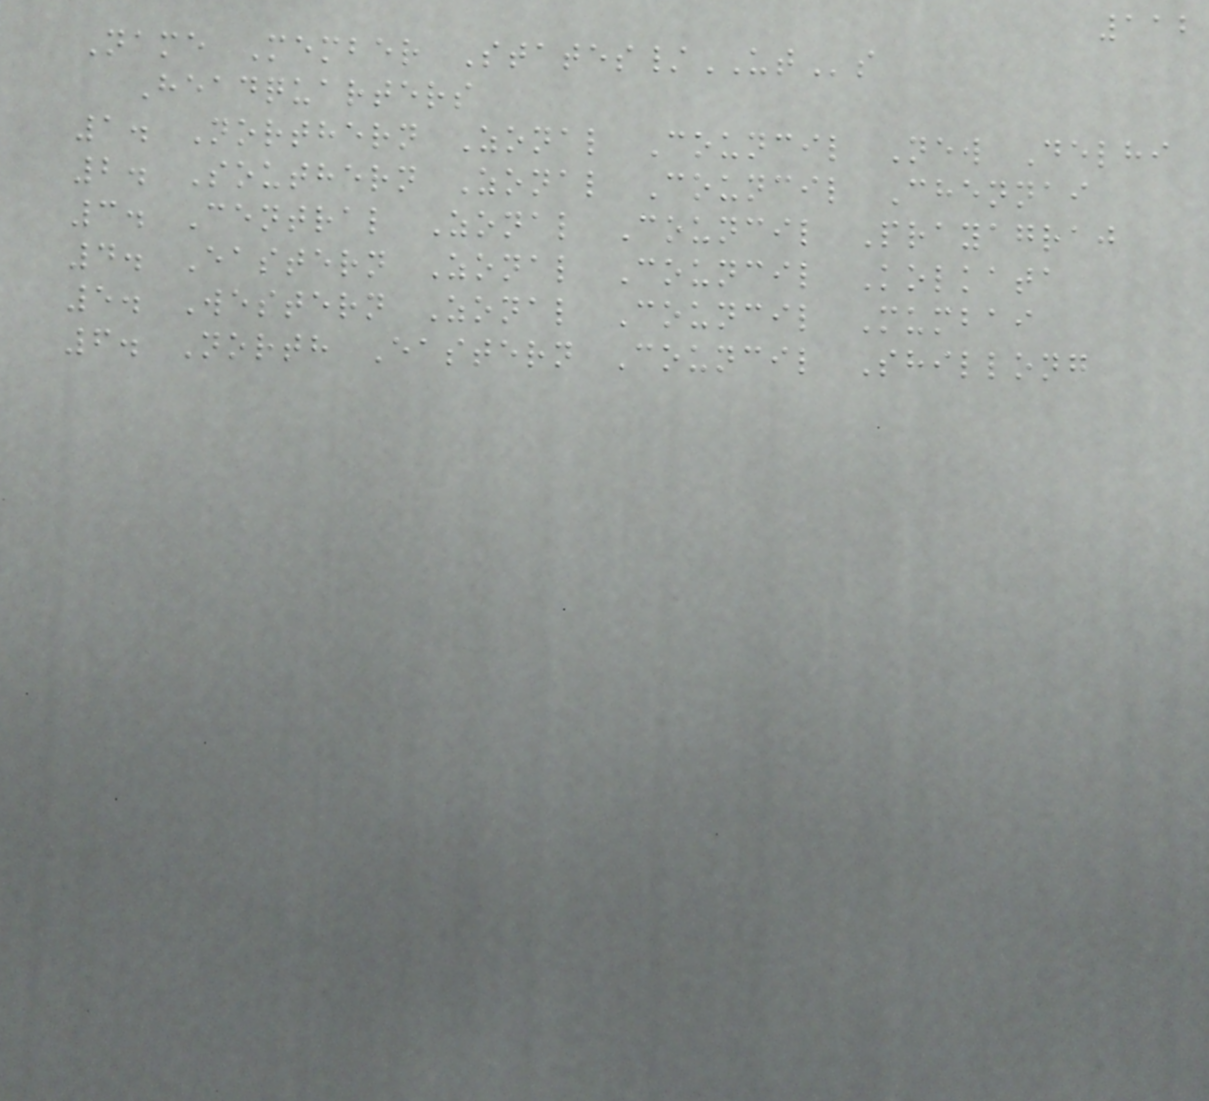112
Name Member States/UTs
Headquarters
1. Northern Zonal Council New Delhi
2. Southern Zonal Council Chennai
3. Central Zonal Council Prayagraj
4. Eastern Zonal Council Kolkata
5. Western Zonal Council Mumbai
6. North Eastern Council Shillong
